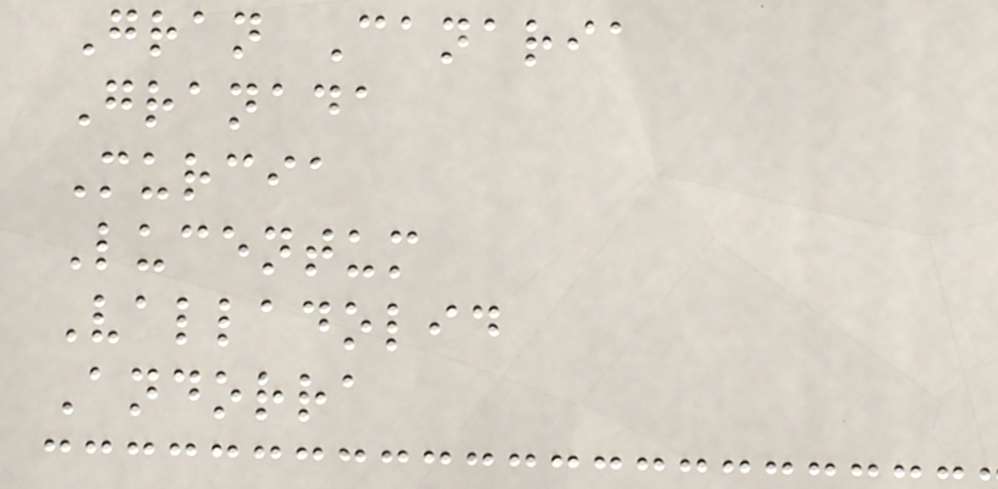Gran Canaria
Granada
Murcia
Lucentum
Valladolid
Andorra
